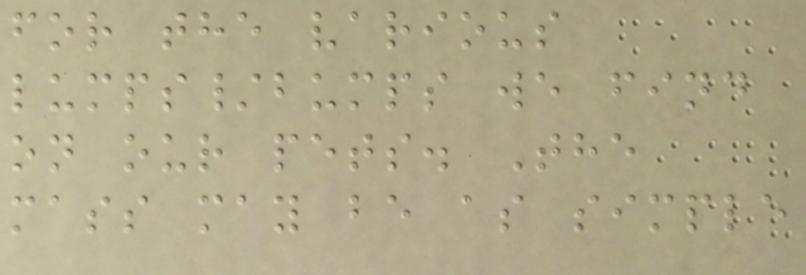for the various
lumps/bumps we find
on our pets. The
mass may be as simple
